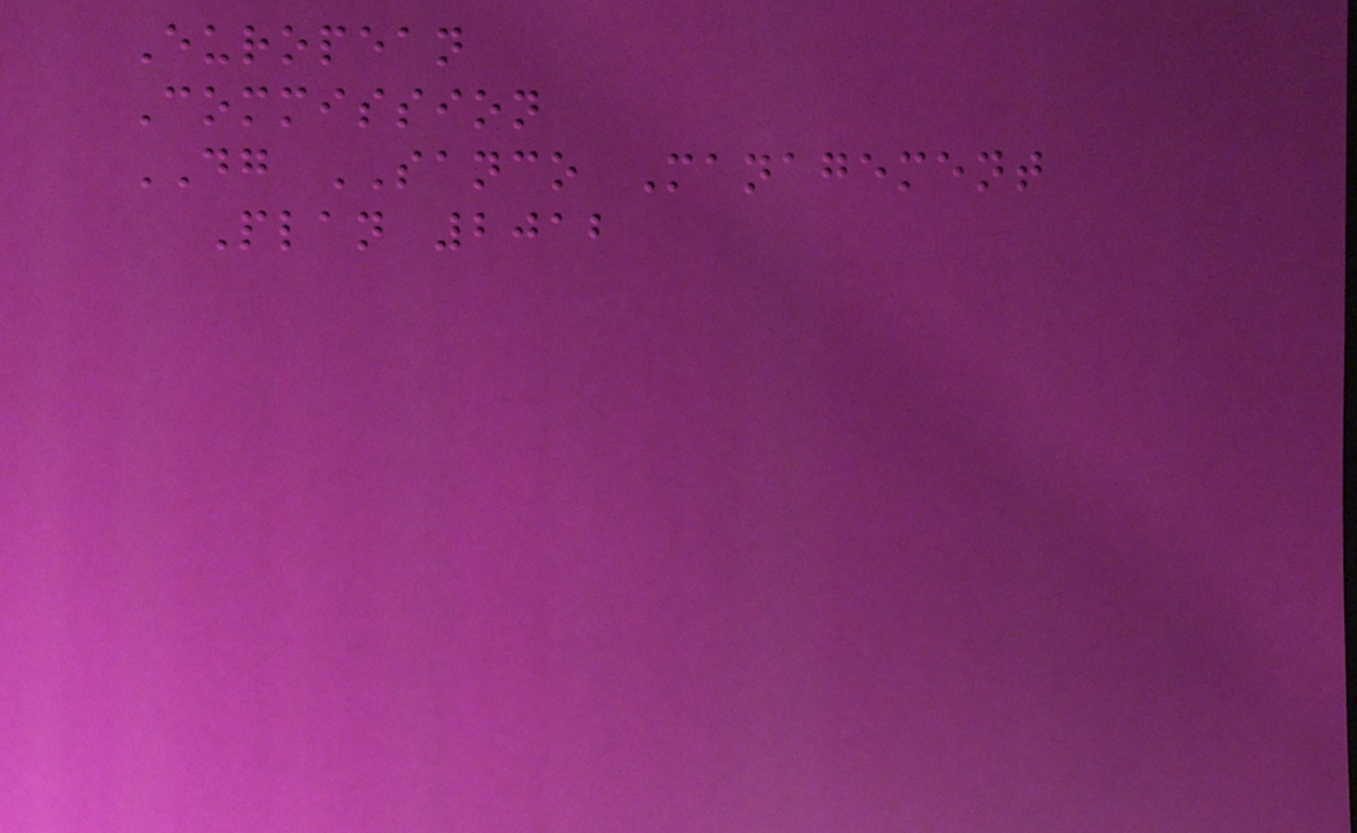European
Commission
DG SANCO Management
Plan 2012
